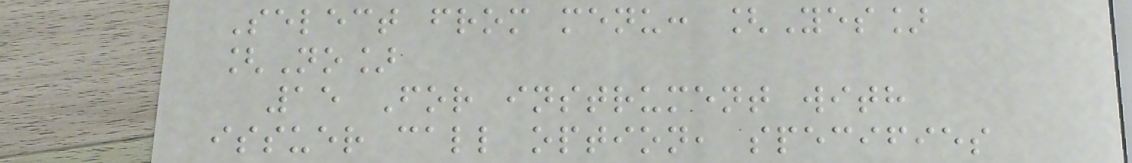Select from menu: [Yes]
[No]
15 For instrument with
issuer call option, specifies
